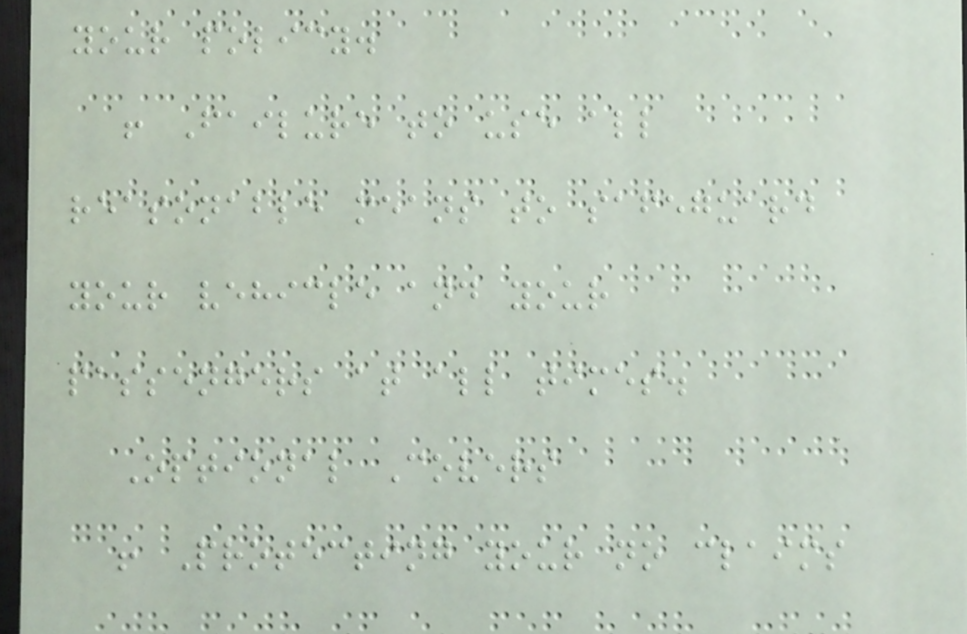your policy.
! Failure to use all
reasonable means to safeguard
your vehicle and your
passengers at all times.
Optional Covers
! Protecting your no claims
